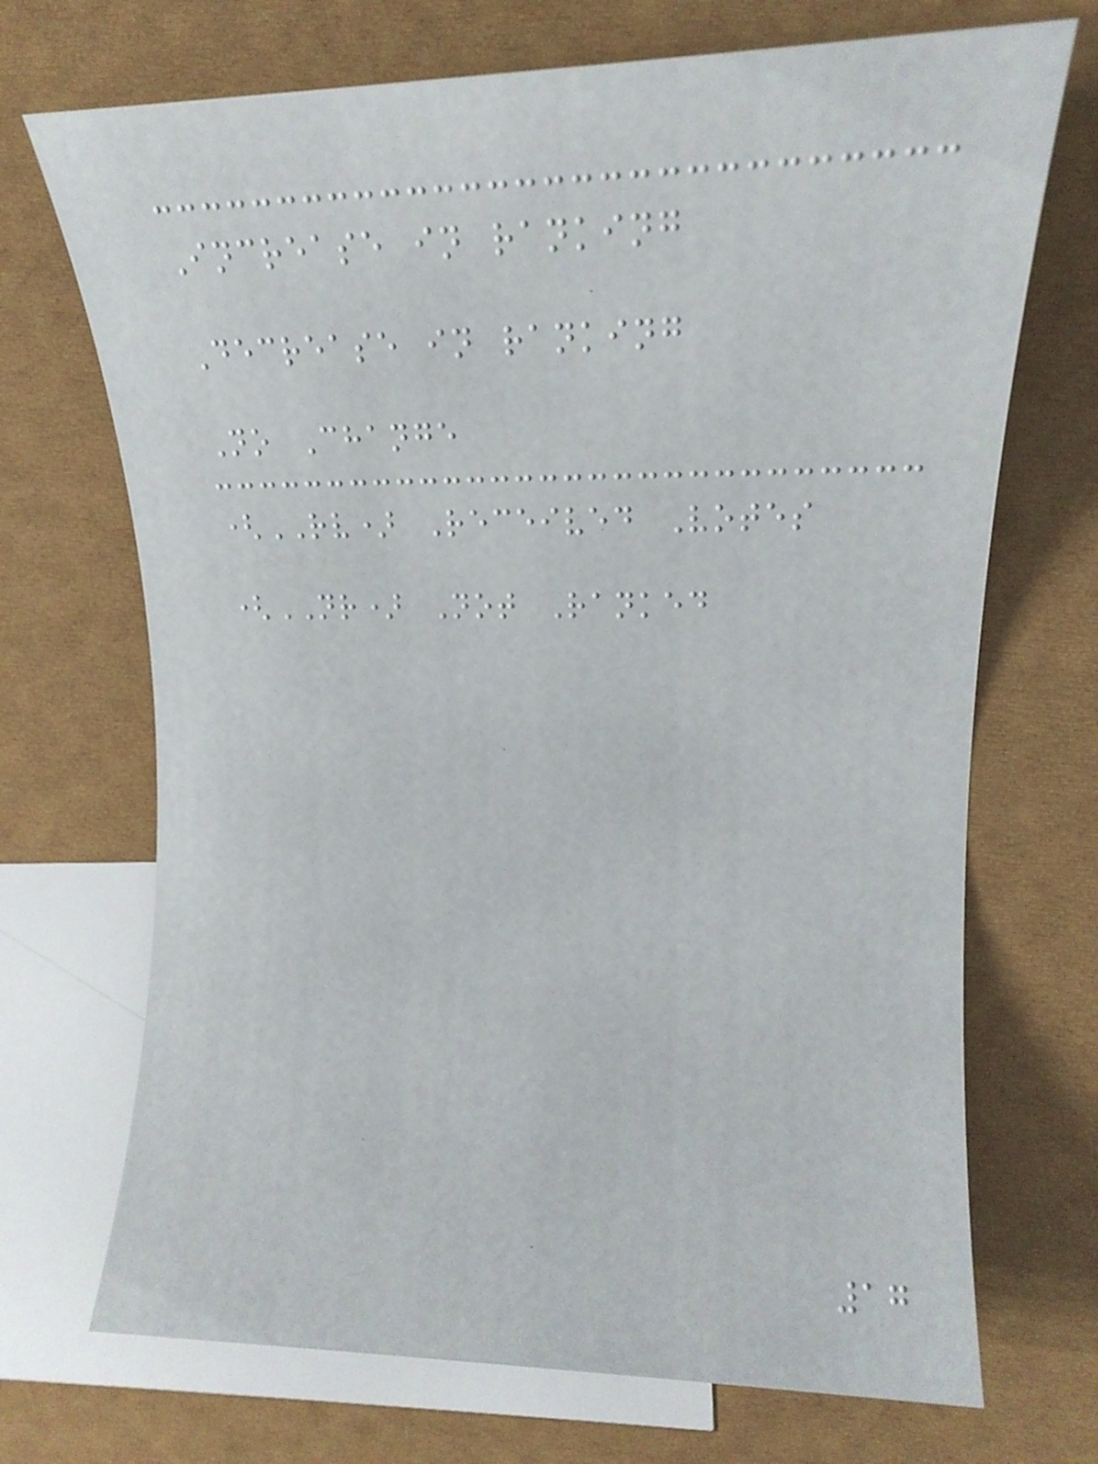Increase in ranking
Decrease in ranking
No Change
(RV) Received Votes
(NR) Not Ranked
17
